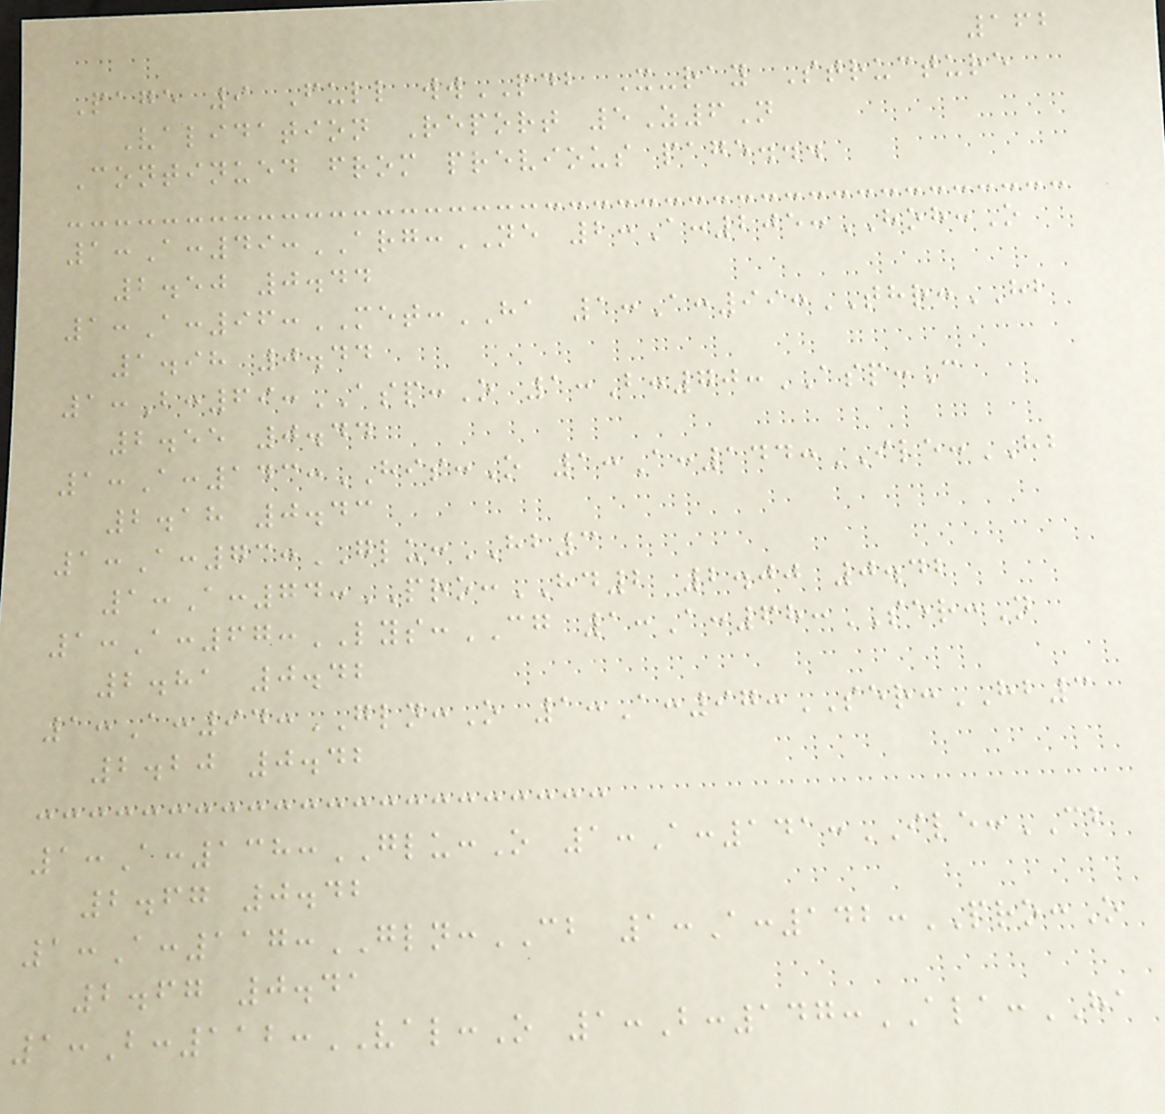162
Page 9 Full wwPDB X-ray Structure
Validation Report 5Z6N
Continued from previous page...
1:A:49:ARG:NE 2:A:205:HOH:O
2.50 0.44
1:A:96:MET:HA 1:A:99:THR:HB
1.98 0.44
1:B:69:ASP:O 1:B:70:ASP:C
2.55 0.44
1:A:143:HIS:O 1:A:144:ILE:HB
2.18 0.43
1:A:73:GLU:HB3
1:A:74:PRO:HD2 2.00 0.42
1:A:67:LYS:CG 1:A:68:SER:N
2.81 0.42
1:A:94:GLN:O 1:A:97:SER:HB3
2.20 0.42
1:A:138:GLU:O 1:A:141:ILE:CB
2.67 0.42
1:A:117:GLN:CB 1:A:142:PRO:O
2.67 0.41
1:B:112:VAL:O 1:B:147:ALA:HA
